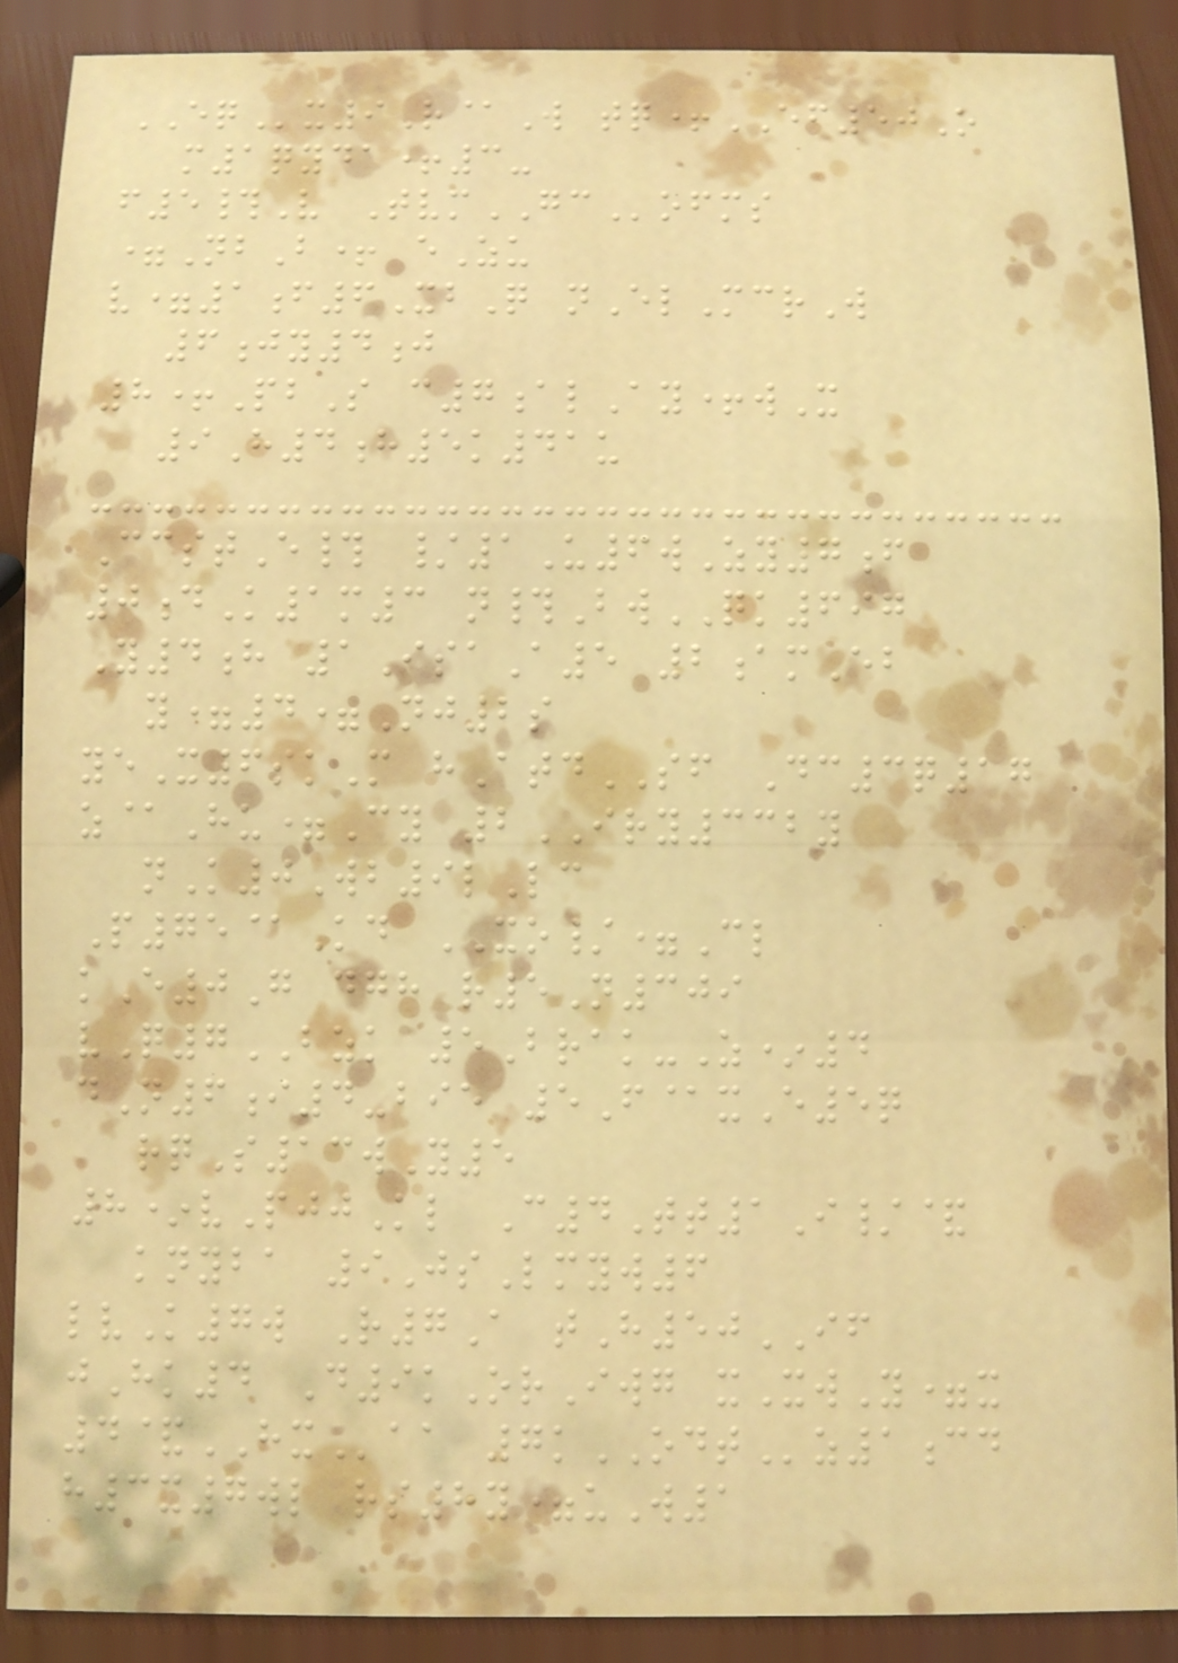EQx9R@W tq+EF50O
m1qyda+3-
f5#V TvmGCofms
=NbB+ eZu
v=1f6XbQ nElMcrW
6jy4j
8+PbS c7alAy+wX
9H4h5k41u
CcstE# /1U6wZy7f
0dK1m3 n#BwQK697
Y4h 1IsaA5 2amEb
y=4=Nj2s
yeX6skM hAtdSF Dc3q17
z@Hu=Cy 2IRY332y
nK0Wb9lLc
P75@Kd XO/=Cl
kE0G dgh r5N309
vQ7BZK 5Brak-Z*4
dN6i4-bie 5F@xE5q
rqS13wY5
8*vPjjKl C4Tt1I/&
knyba 9JsLmyw6
lvK7w R7A tH50IF
jHk4 D9kOrIwg xXwY=x
4&HXaa 7kODTz1cd
h3x7wl rs8y=uW1
